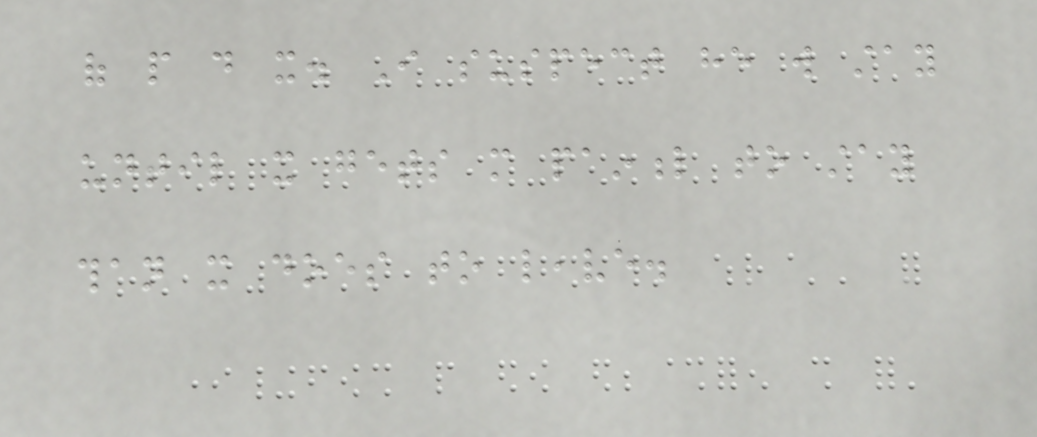of people do it. I suspect he will stay
until it gets more painful to stay
than it does to leave.
